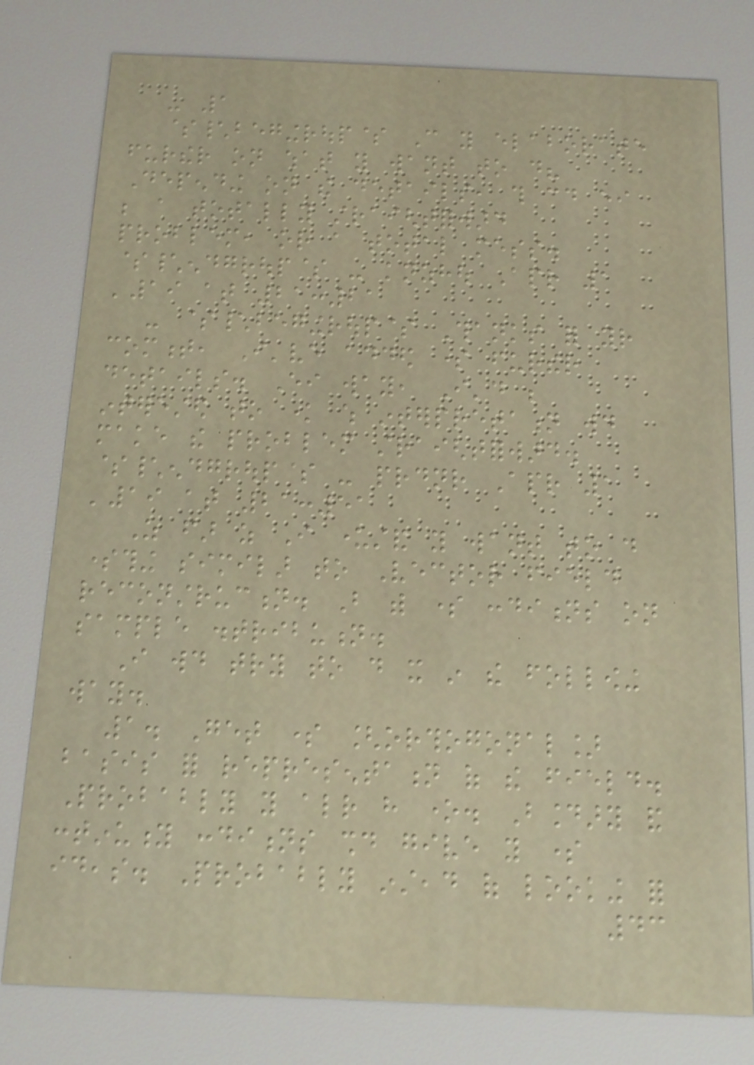- 1
$\begingroup$ Can you elaborate
further on what you want to do?
Depending on the details, this could either
be a totally straightforward
problem, or a total mess.
$\endgroup$ - knzhou Apr 1
'19 at 21:21
- $\begingroup$ Thanks for your
comment, I've added some further
details. Either way, I'd be
interested to know which interpretation would
make the problem straightforward.
$\endgroup$ - prdnr Apr 1
'19 at 21:51
As far as I understand you want to do
something similar to Vector field
reconstruction. But with some conditions on
sample distribution.
I would try to do it in the following
way.
1. Get some [orthogonal]
basis for representation of the field.
Probably you already have one. Boundary and
continuity conditions should give you some
ideas. Probably instead of looking for
43
